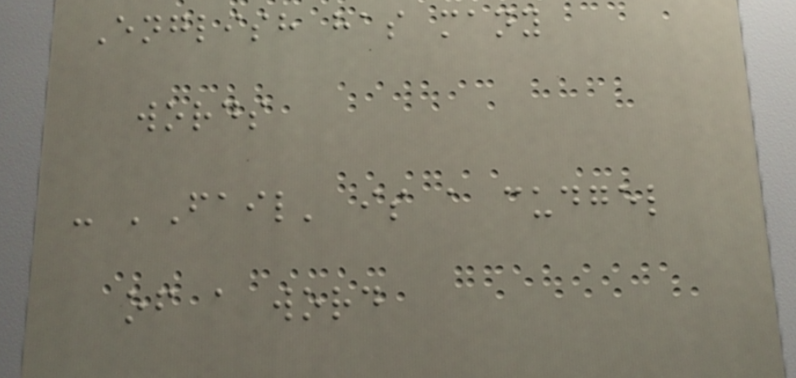English has many
words
- 'Fail' is a cudgel
of a word
